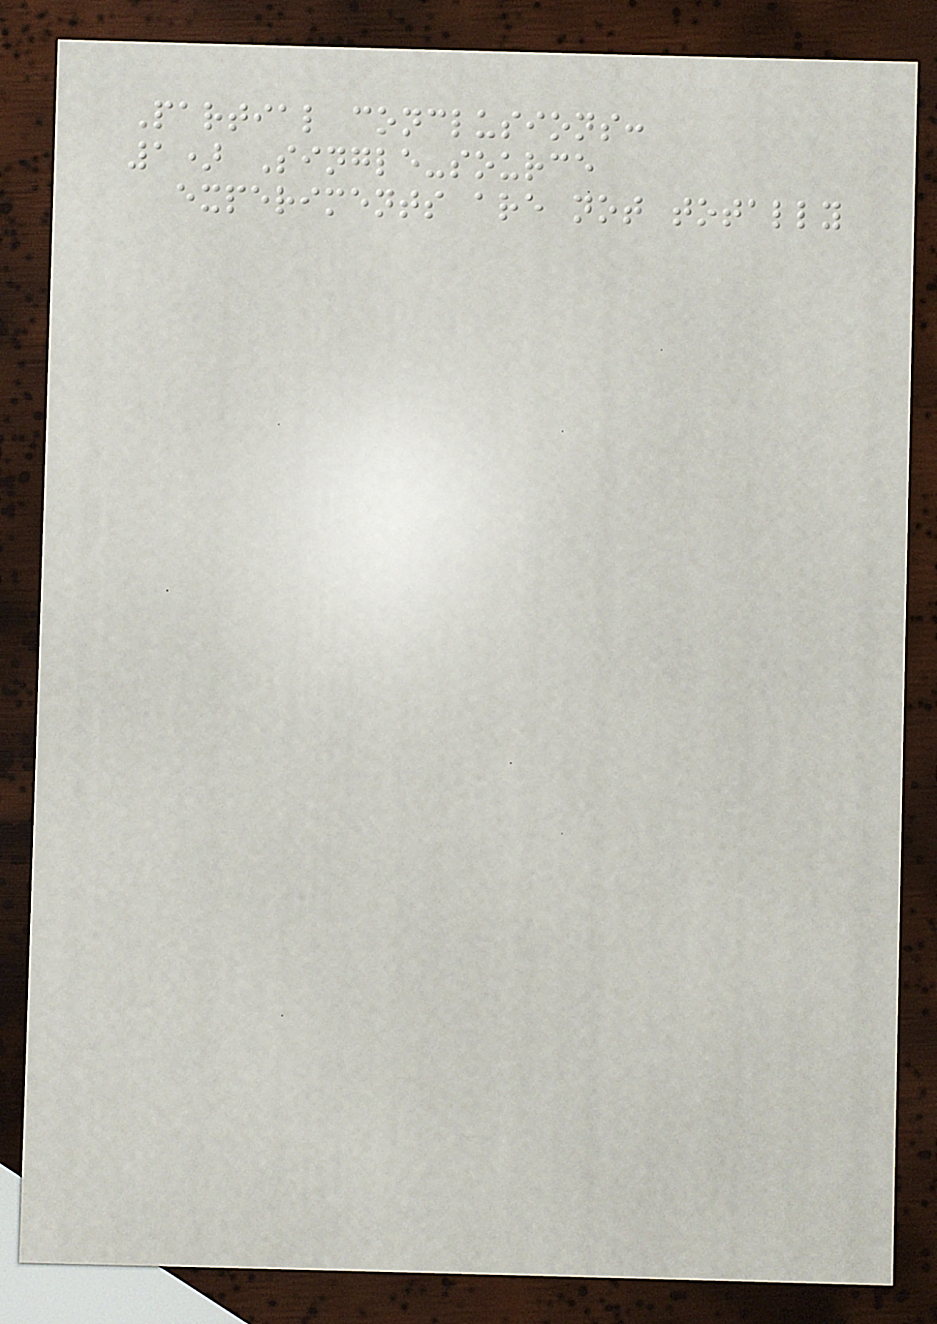Partial conclusions:
1) Single-source
experiments are not totally
